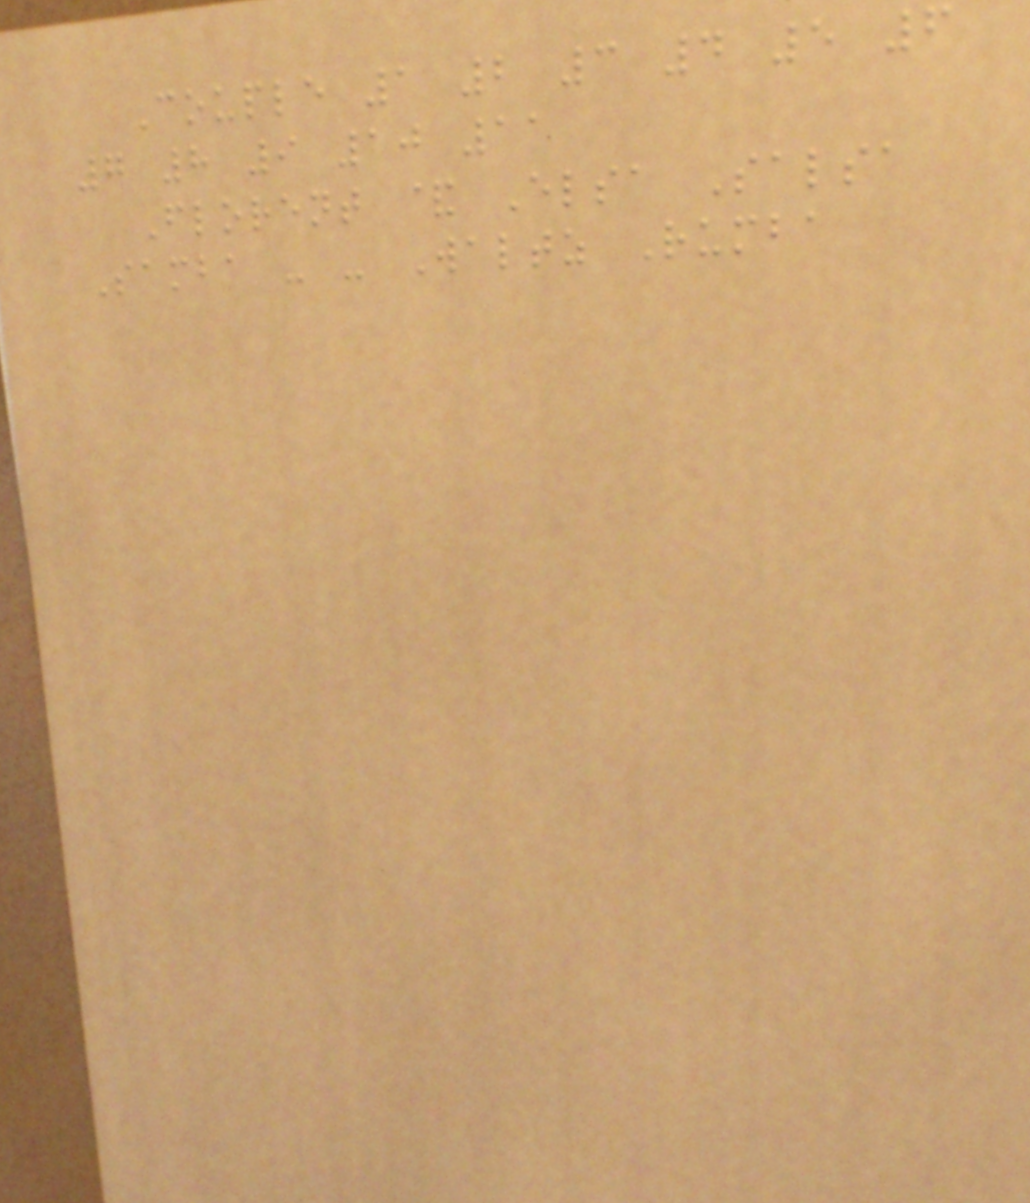Couple 1 2 3 4 5 6
7 8 9 10 11
Florent & Elsa Salsa
Samba - - Waltz Rumba
